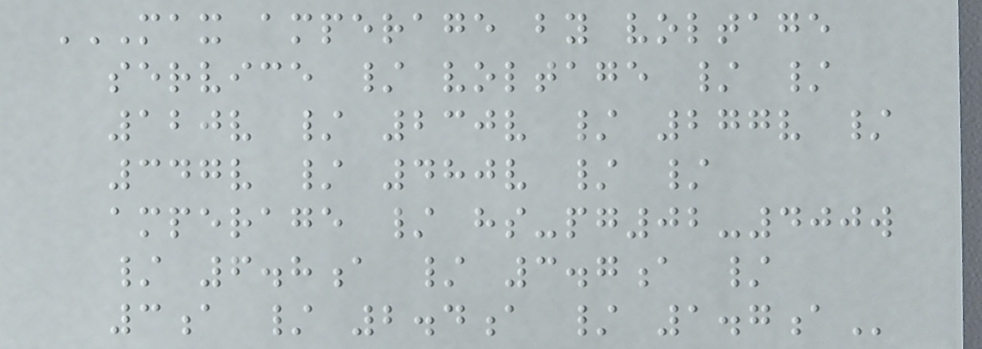MAX AMPERAGE BY VOLTAGE
SERVICE / VOLTAGE / /
120V / 230V / 277V /
347V / 480V / /
AMPERAGE / HS-PG02-400W
/ 6.8A / 3.7A /
3A / 2.4A / 1.7A
